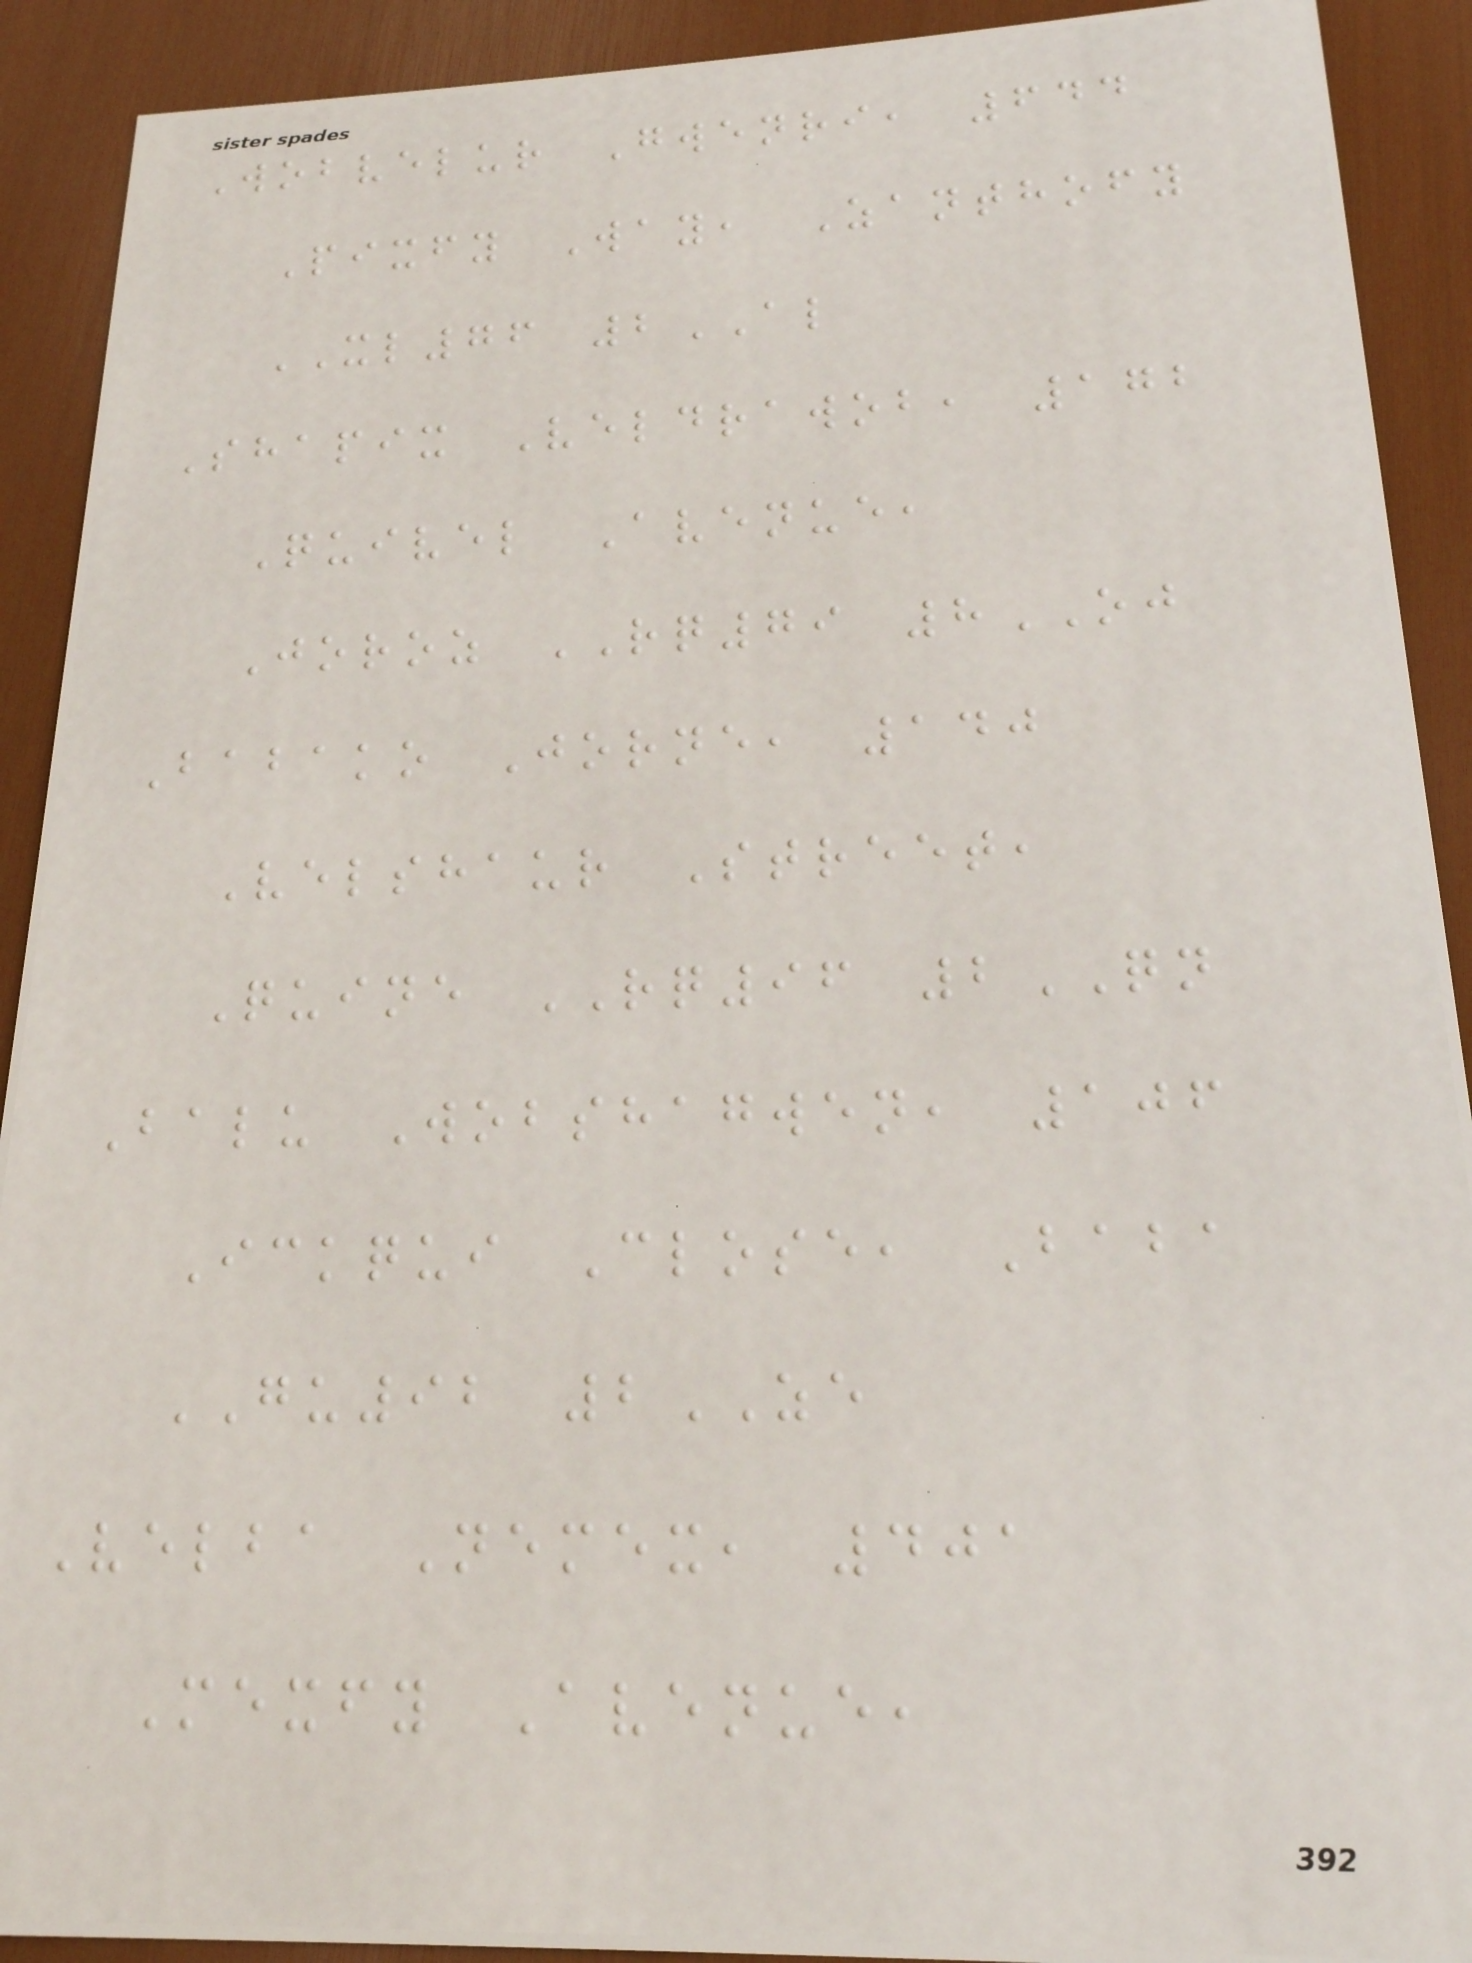Wobvelur Gwenri, 644
Pixfy Way, Zanthofy
XL76 2AL
Shapix Veldrawob, 172
Quivel Avenue,
Joroz RQ79 8OJ
Babako Jorne, 140
Velshaur Street,
Quine RQ96 2QN
Balu Wobshagwen, 106
Ickqui Close, Baba
GU92 2ZE
Velba Nemex, 401
Mexfy Avenue,
